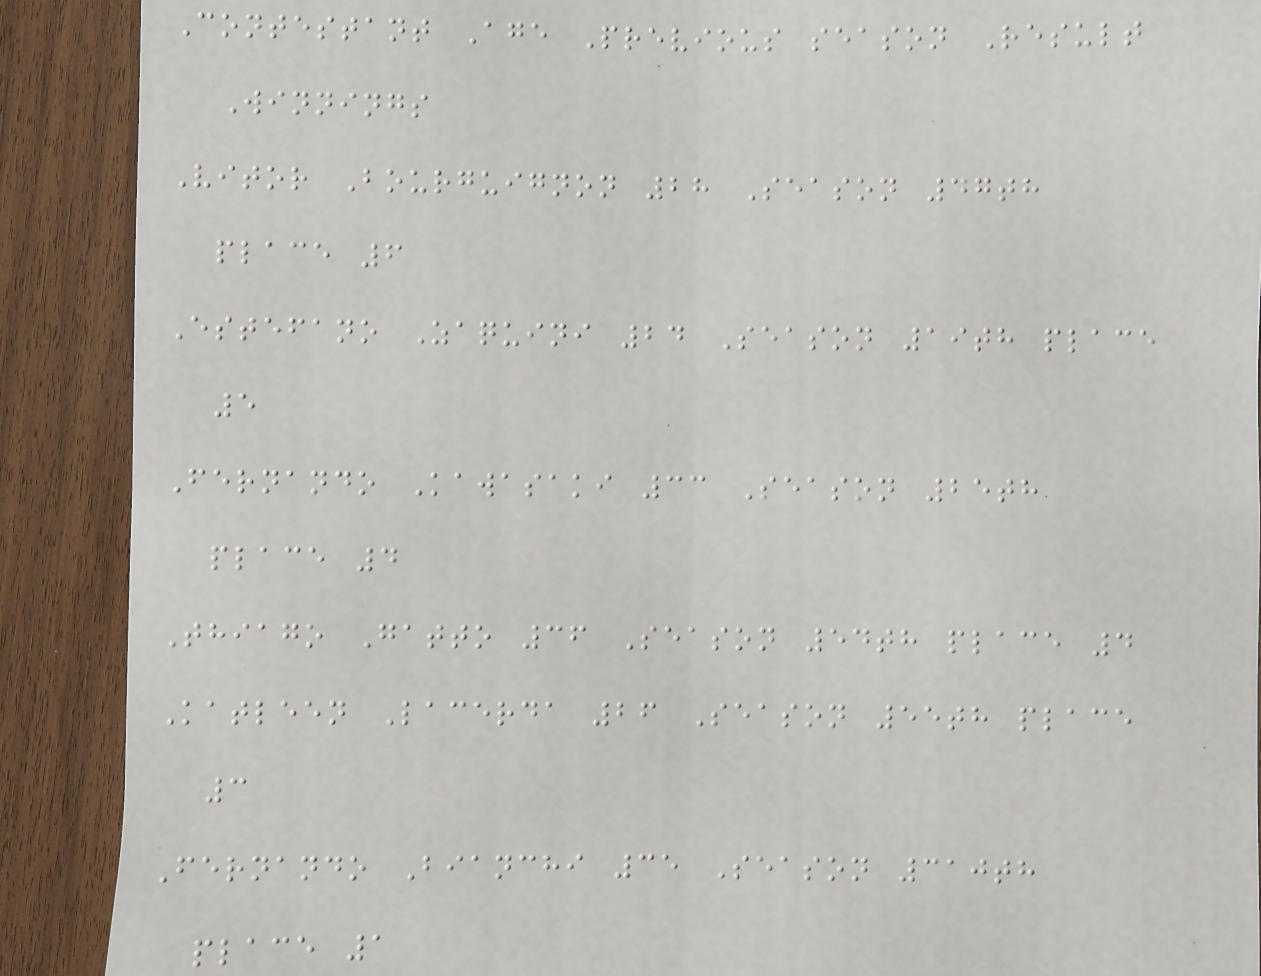Contestant Age Previous season Result
Winnings
Vitor Bourguignon 28 Season 47th
place 6
Estefano Zaquini 24 Season 19th place
5
Fernando Kawasaki 33 Season 25th
place 4
Thiago Gatto 36 Season 54th place 4
Katleen Lacerda 26 Season 55th place
3
Fernando Bianchi 35 Season 310th
place 1
